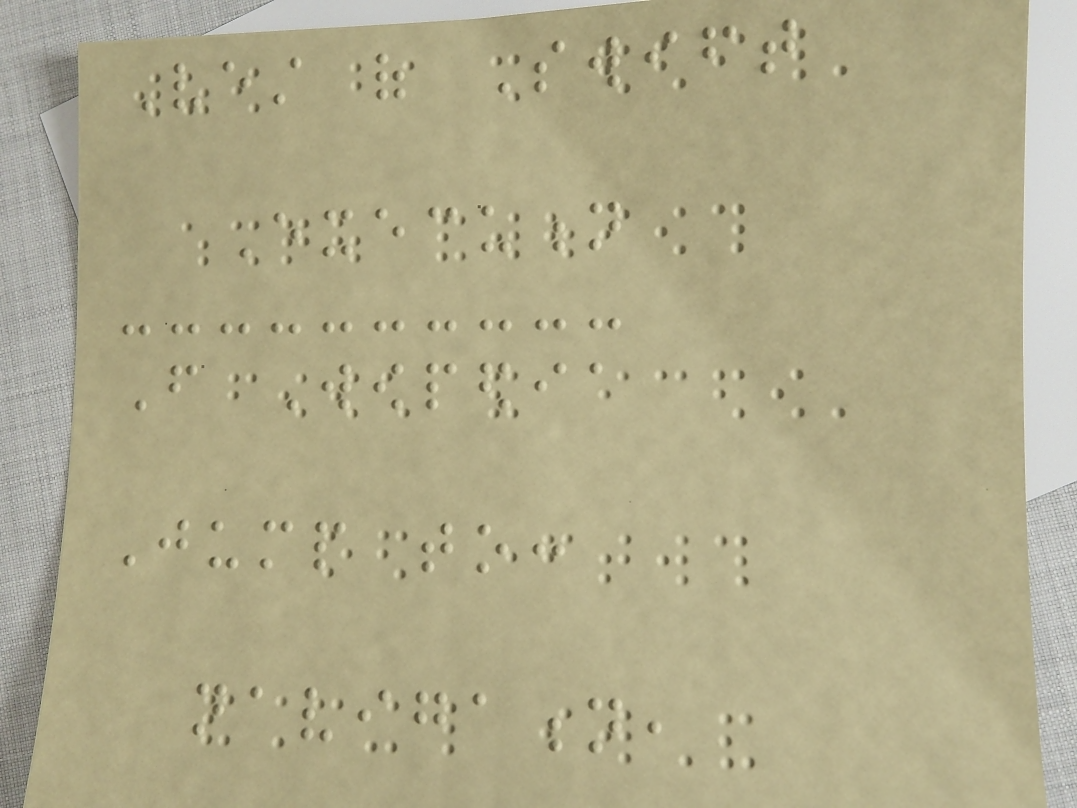Vest of Swift
Execution
From Wowpedia
Jump to:
navigation,
